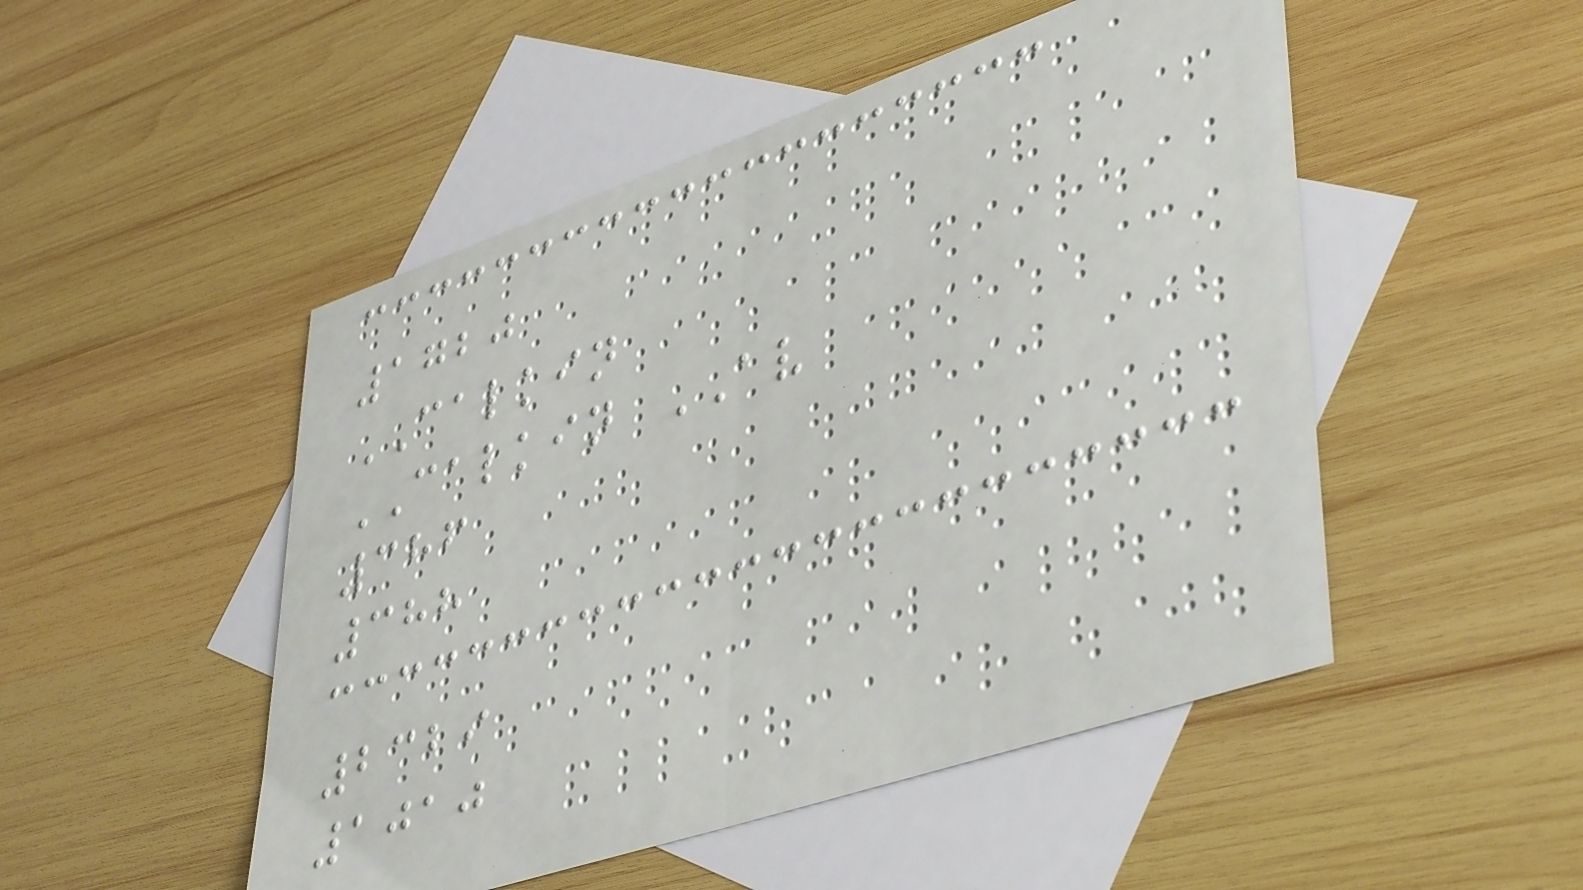1720
CALKIN
CALKIN AV
386
388
2329
1010
